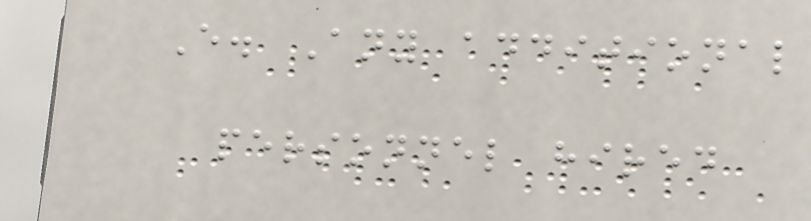E. Any additional
personnel hired
